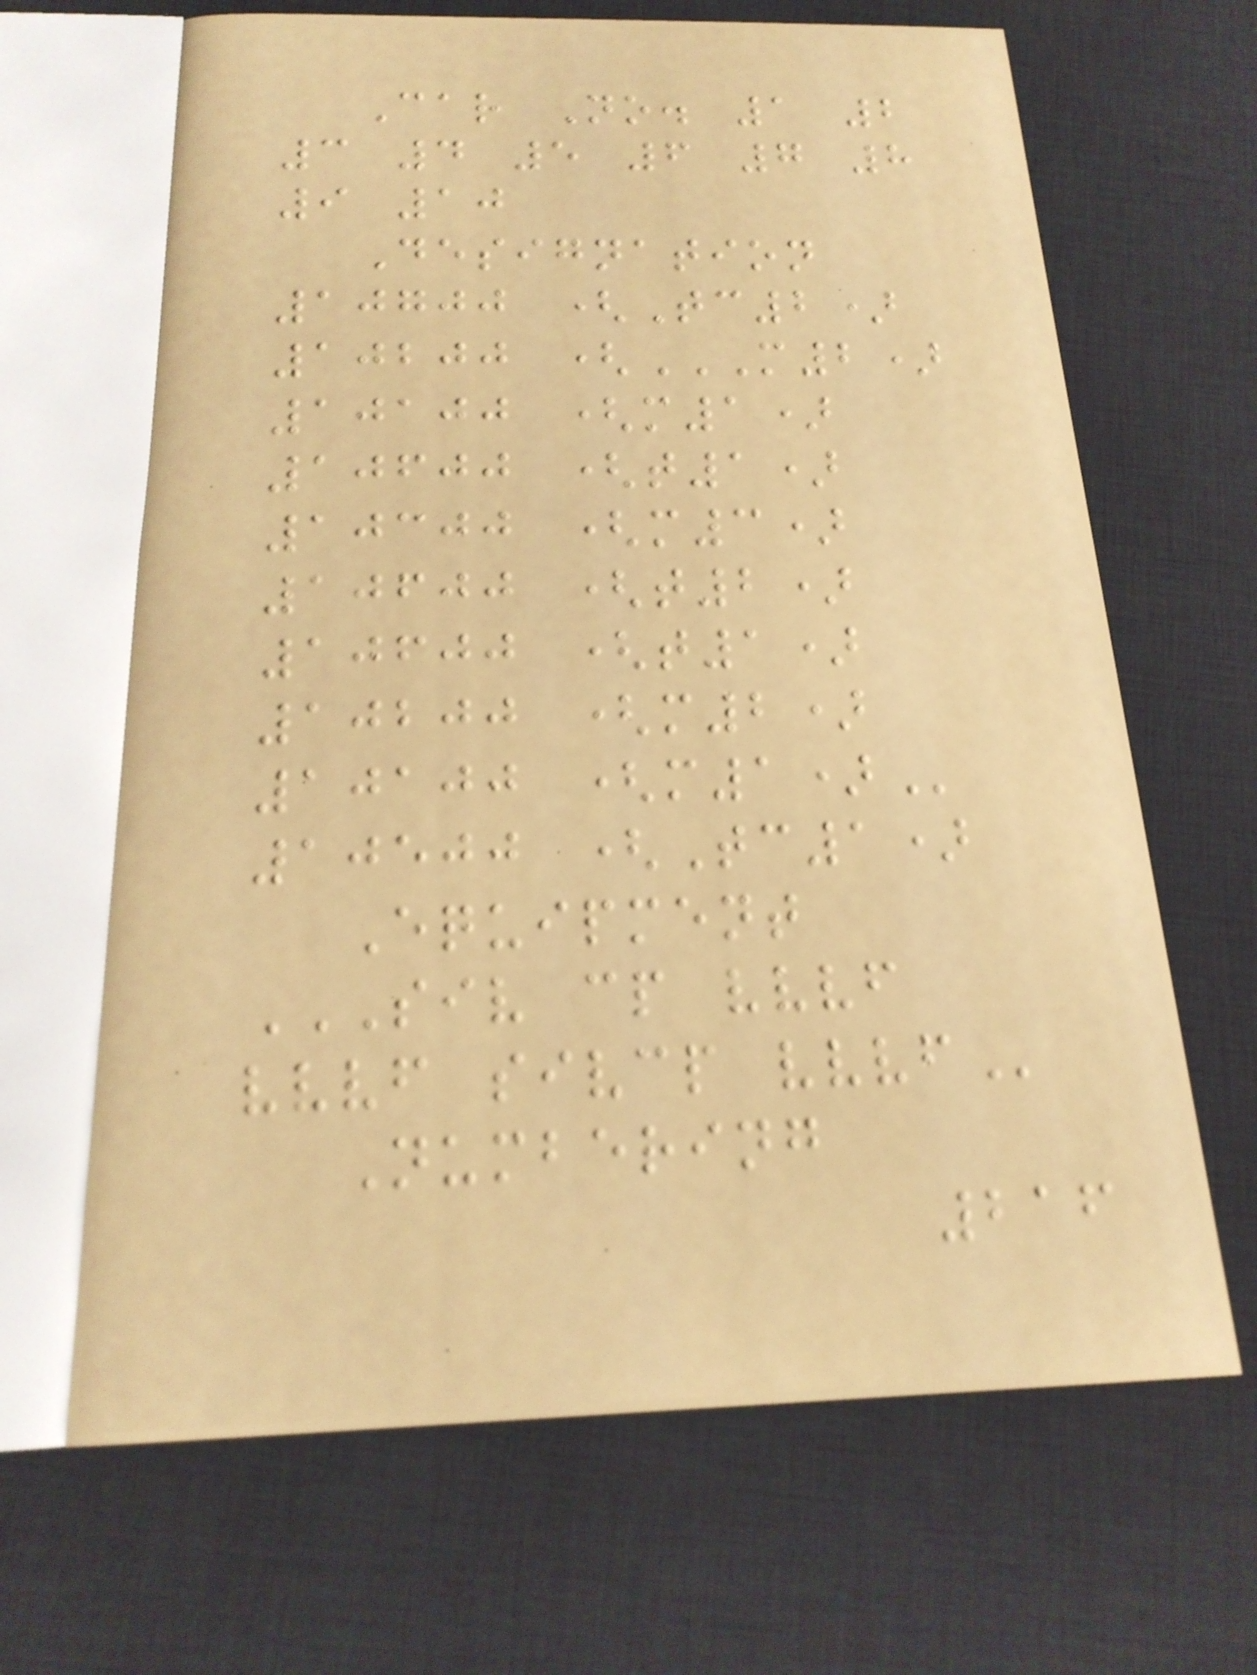Car No. 1 2
3 4 5 6 7 8
9 10
Designation
10700 (Tc2)
10200 (M2)
10100 (M1)
10600 (T1)
10300 (M3)
10600 (T2)
10600 (T1)
10200 (M2)
10100 (M1)
10500 (Tc1)
Equipment
SIV CP VVVF
VVVF SIVCP VVVF
Numbering
216
